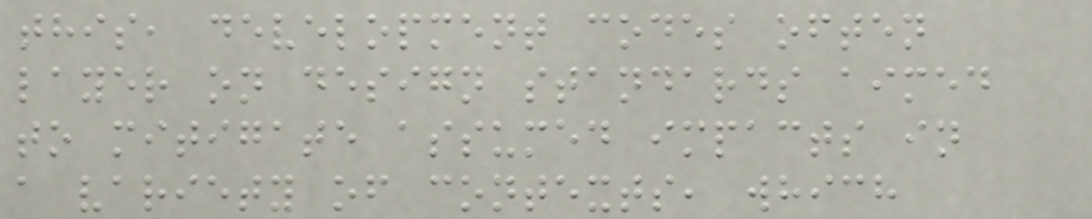this, development codes often
layer on design standards aimed
to mitigate assumed impacts in
a variety of contexts, which
